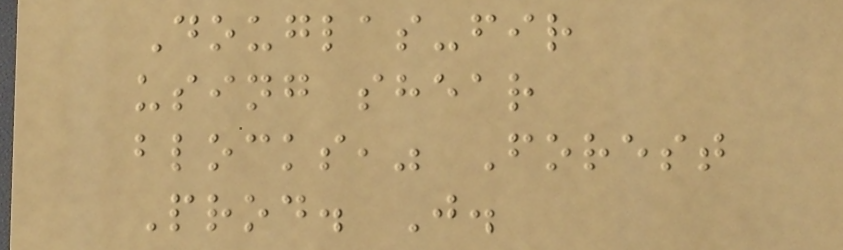Douglas-fir
using shear
blocks," Forest
Prod. J.
